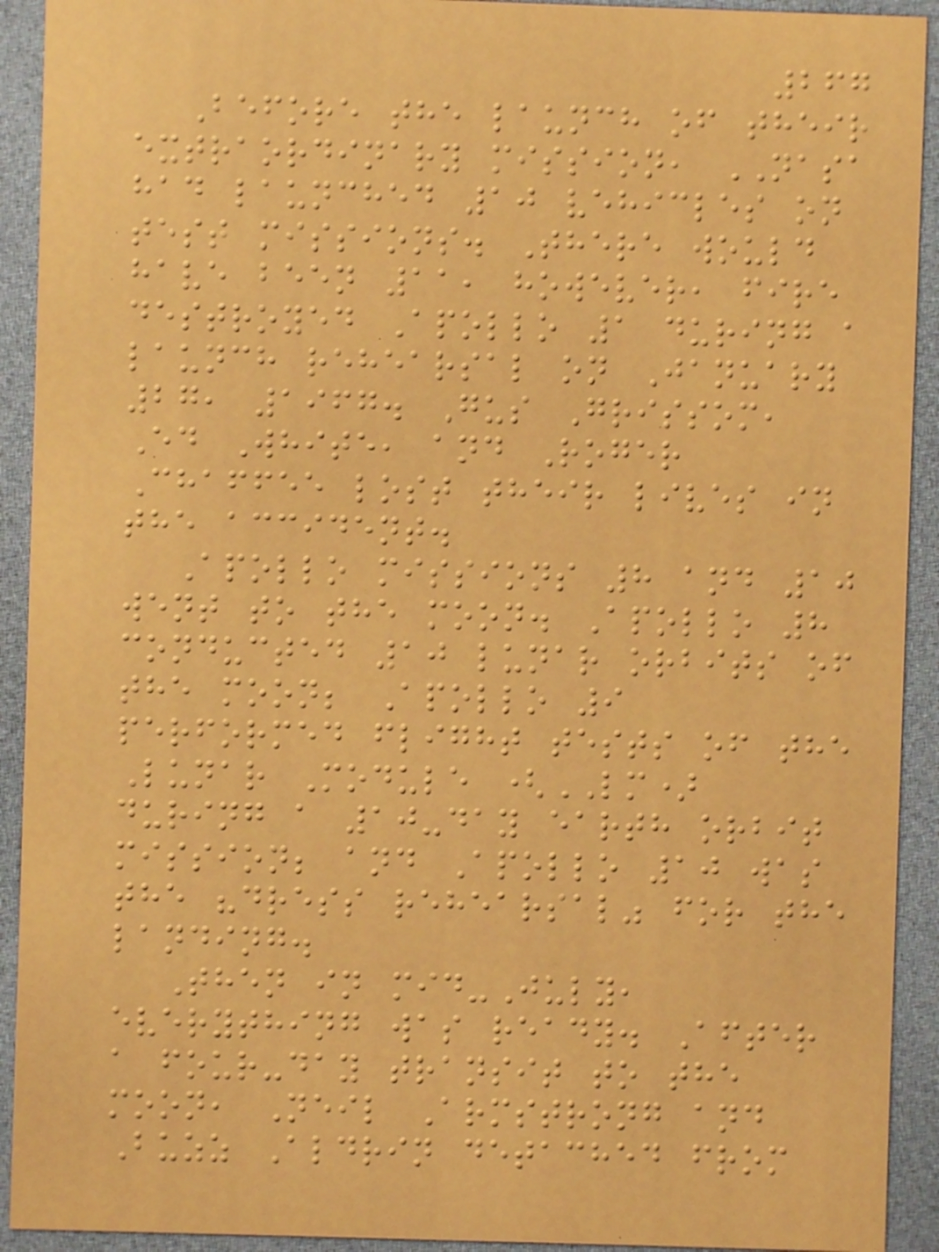267
Before the launch of their
extraordinary mission, NASA
had launched 10 vehicles on
test missions. There would
have been 11, however, fire
destroyed Apollo 1 during a
launch rehearsal on January
27, 1967. Gus Grissom,
Ed White, and Roger
Chaffee lost their lives in
the accident.
Apollo missions 8 and 10
went to the moon. Apollo 8
conducted 10 lunar orbits of
the moon; Apollo 9
performed flight tests of the
Lunar Module (LM)
during a 10-day earth orbit
mission; and Apollo 10 was
the "dress rehearsal" for the
landing.
Then in mid-July,
everything was ready. After
a four-day transit to the
moon, Neil Armstrong and
Buzz Aldrin detached from
